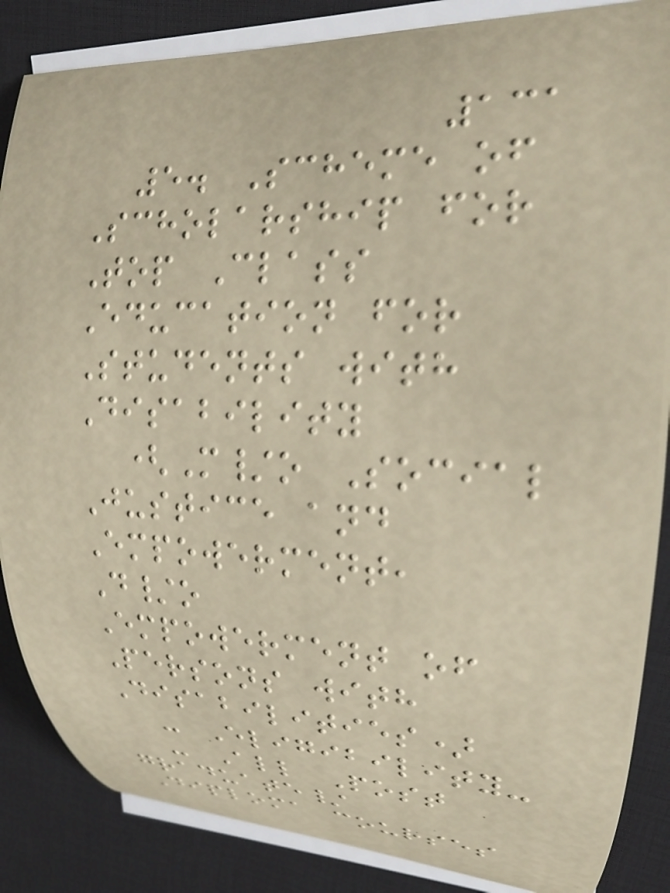131
5. Scheme of
Scholarship for
Top Class
Education for
Students with
Disability
(M/o Social
Justice and
Empowerment,
D/o
Empowerment of
Persons with
Disabilities)
- Eligibility-
- All Post
graduate/
Diploma courses
